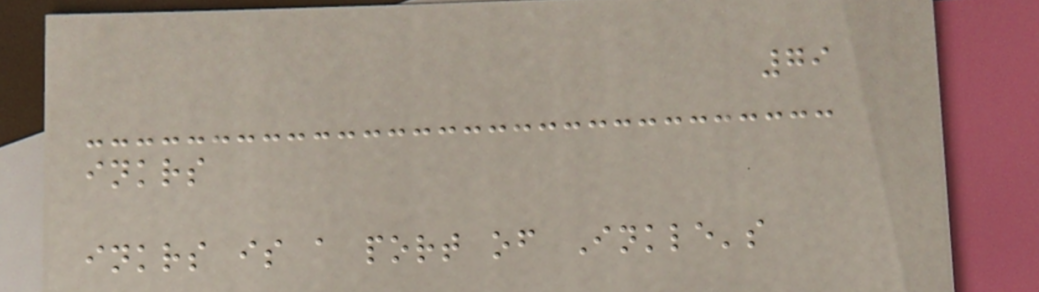79
inkrs
inkrs is a port of Inkle's
